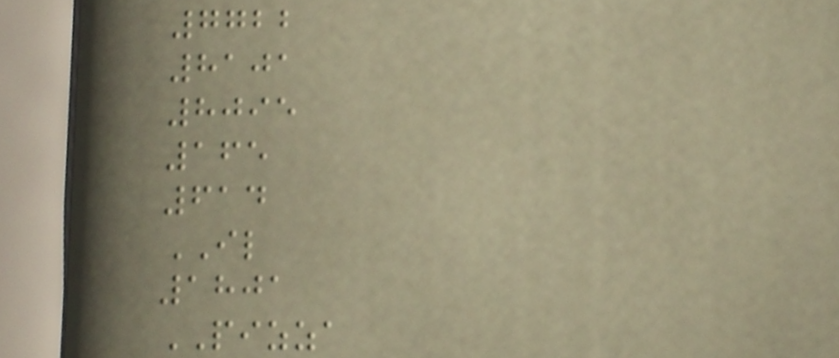7722
8101
8095
165
614
IL
1801
PIZZA
